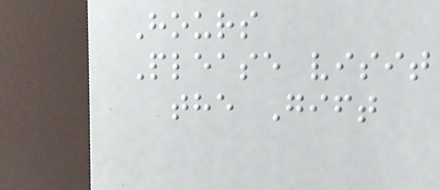Hours
Please visit
the Gift
